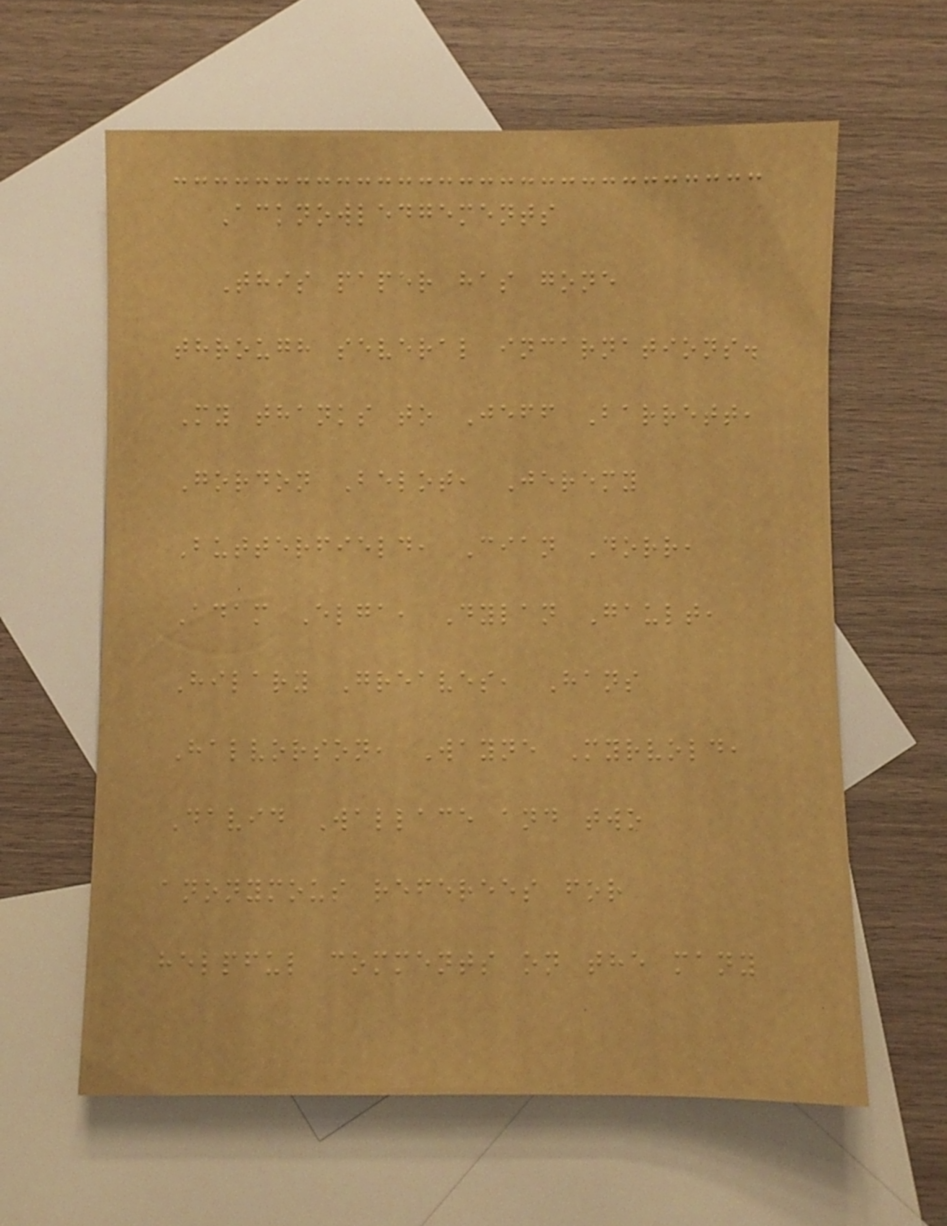Acknowledgements
This paper has gone
through several incarnations.
My thanks to Jeff Barrett,
Gordon Belot, Jeremy
Butterfield, Cian Dorr,
Adam Elga, Dylan Gault,
Hilary Greaves, Hans
Halvorson, Wayne Myrvold,
David Wallace and two
anonymous referees for
helpful comments on the many
